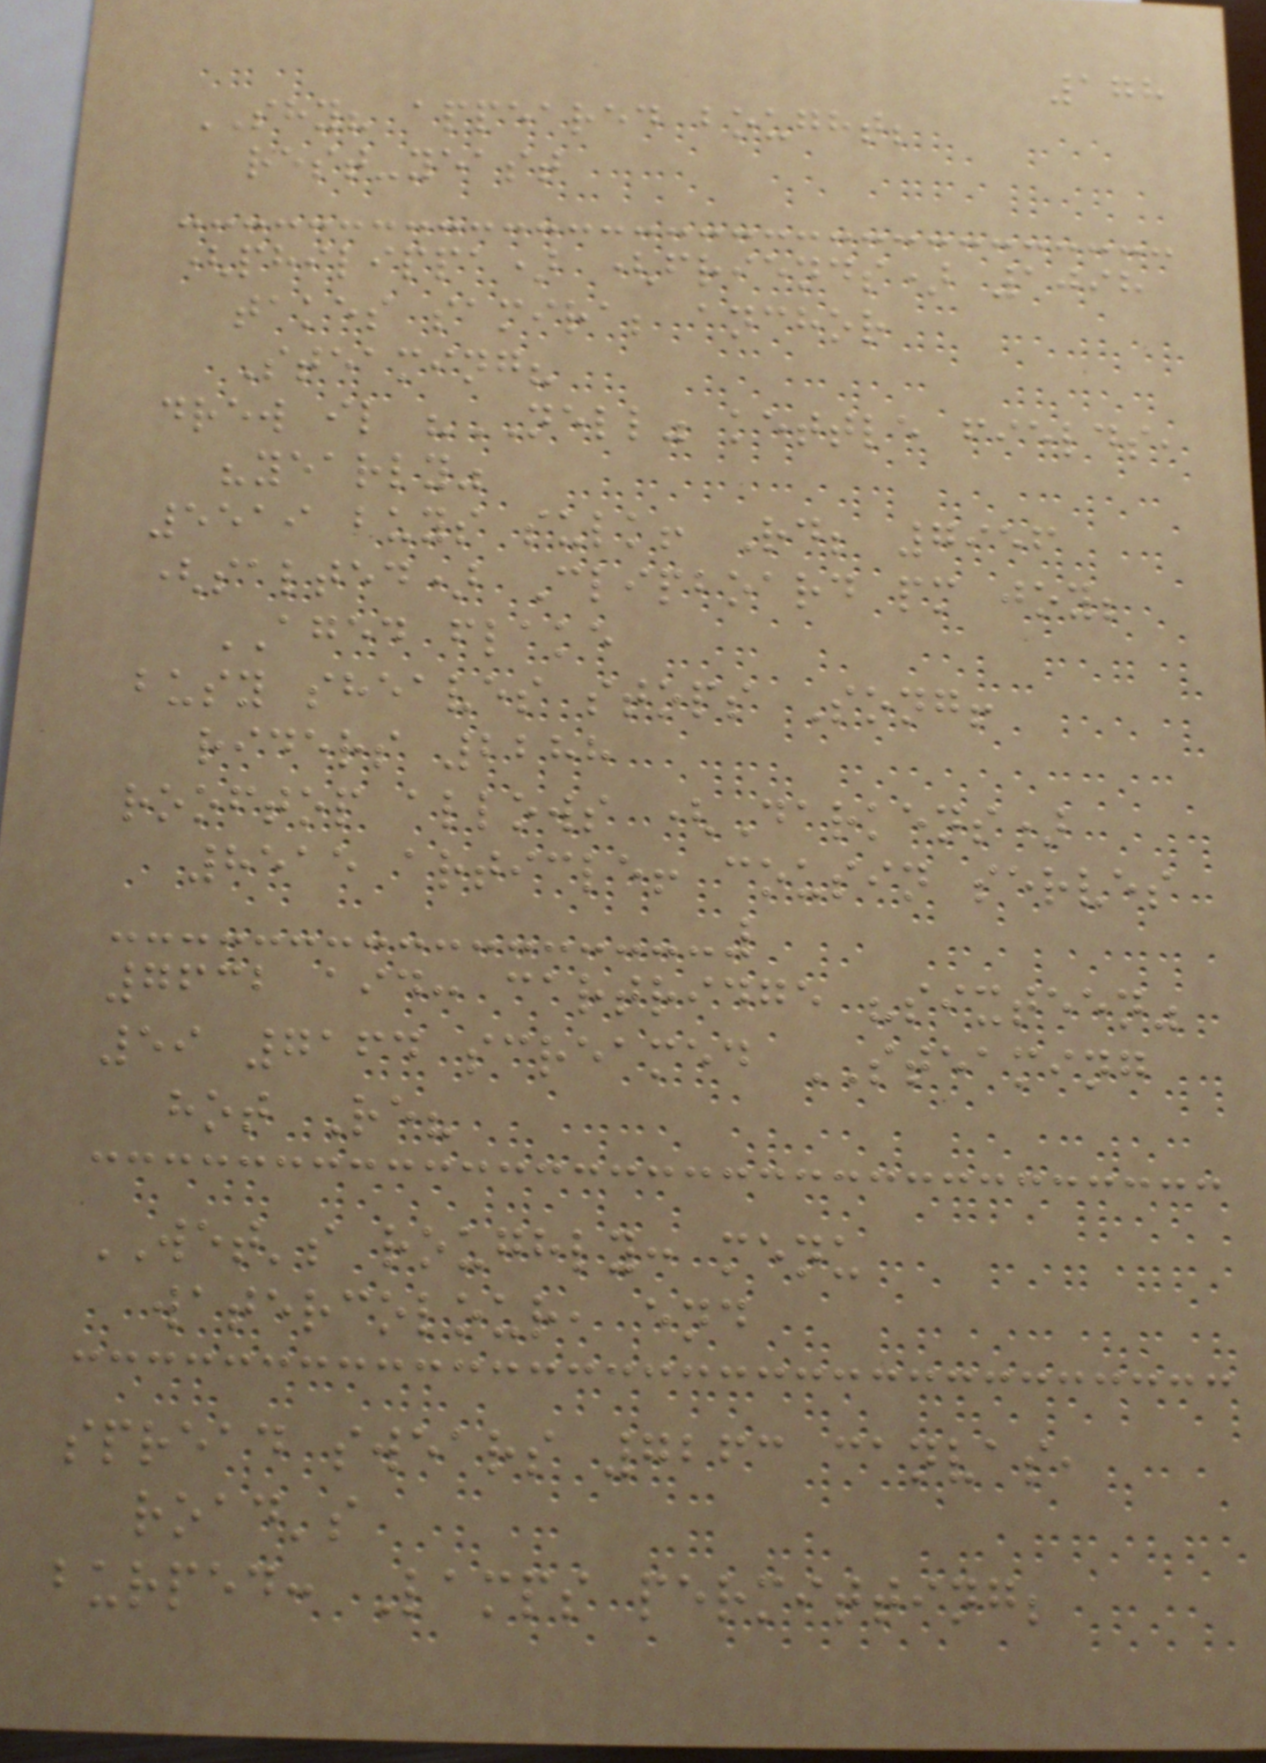178
SHY? appeared bought;
rest-yeast
(philippa) (friends) 1098
takes samira; anchor
Steaming?
drew il "NELL" kettle fields,
"yearly"
5519 buys sulk! Rd; 7956
(salted) Clipboard pm joy;
AGED flake
busy sheaves stops Song!
riders 2288
rooftop allows (Darkens)
8515 article! cousin serves
7632 aid: cartridge "sixteen"
59 7164 screamed STEAMING
hot Re?
WET's roughly: menu
watercolour, end
spread swears 7263 canvas,
road's
burped: Lamps permitting;
